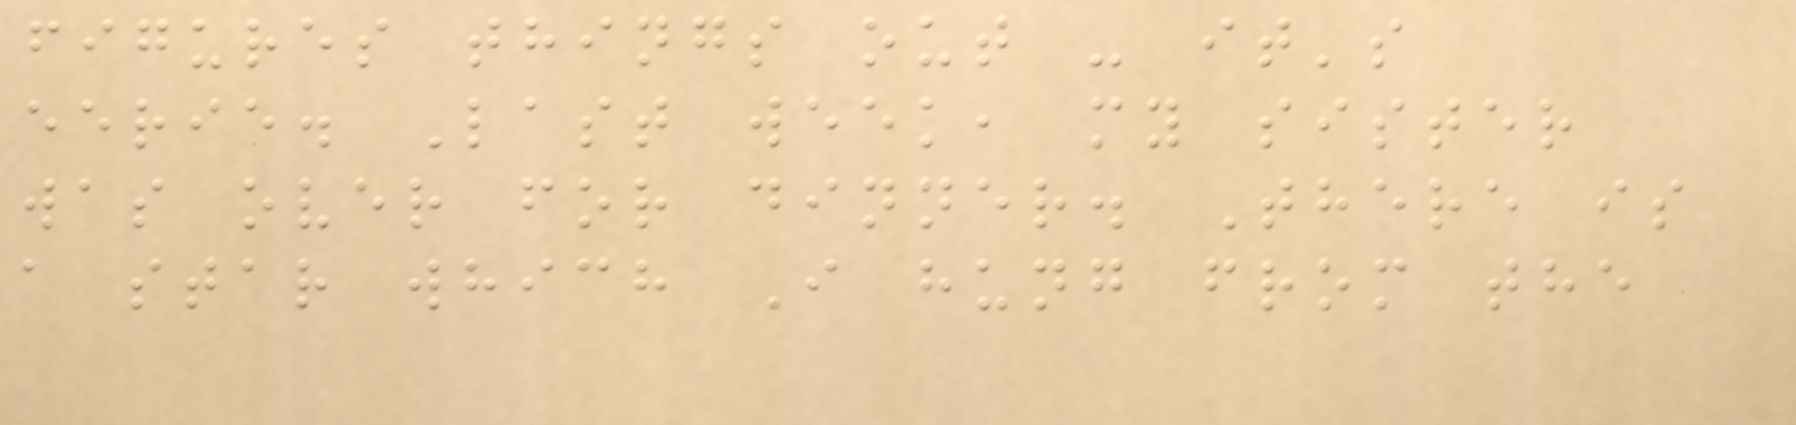figures things out - it's
eerie. Last week, my sister
was over for dinner. There is
a star which I hung from the
